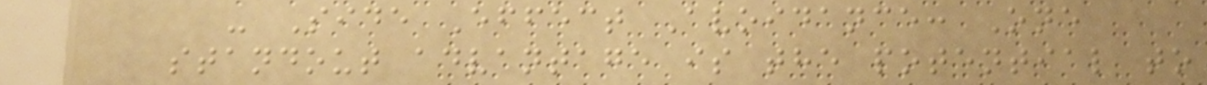- Side Effect Avoidance: One
standout advantage is the potential to
